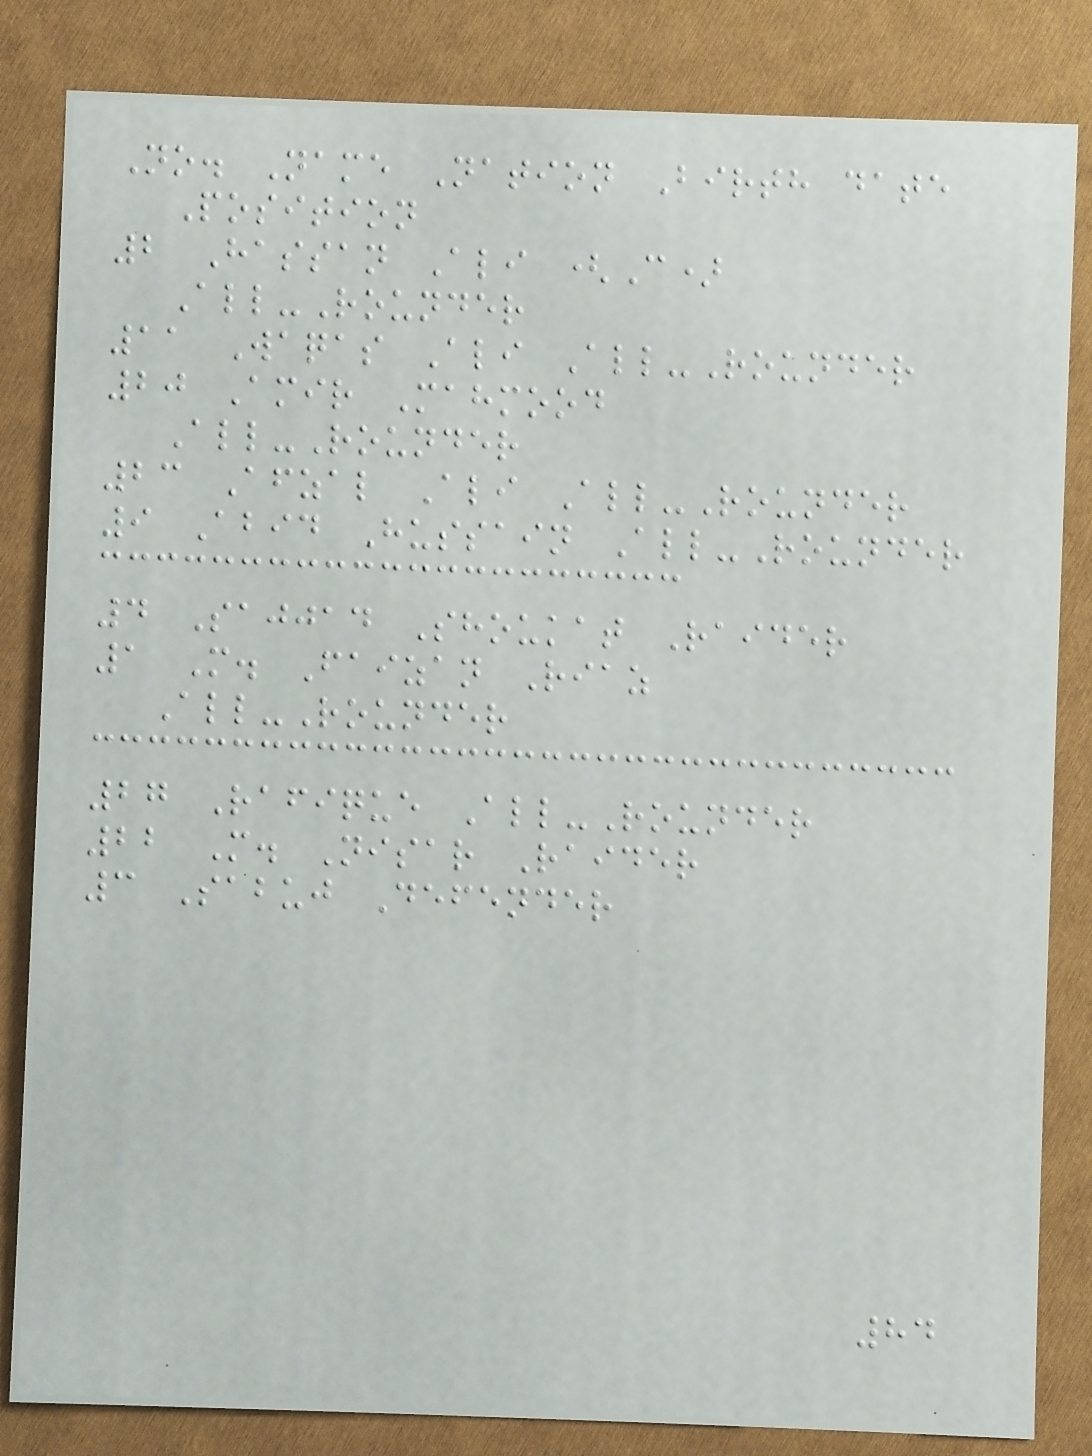No. Name Nation Birth date
Position
2 Hassan Ali (C)
All-Rounder
11 Waqas Ali All-Rounder
20 Amir Mahmood
All-Rounder
23 Afzal Ali All-Rounder
9 Abid Hussain All-Rounder
4 Sajjad Shoukat Raider
1 M. Faizan Riaz
All-Rounder
27 Rafique All-Rounder
22 M. Nisar Raider
3 Sabuj Defender
84
